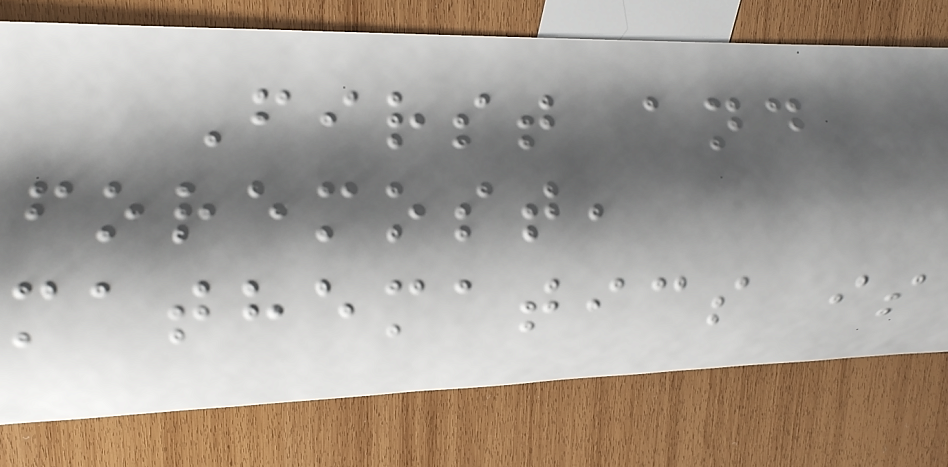First and
foremost,
mathematics is
